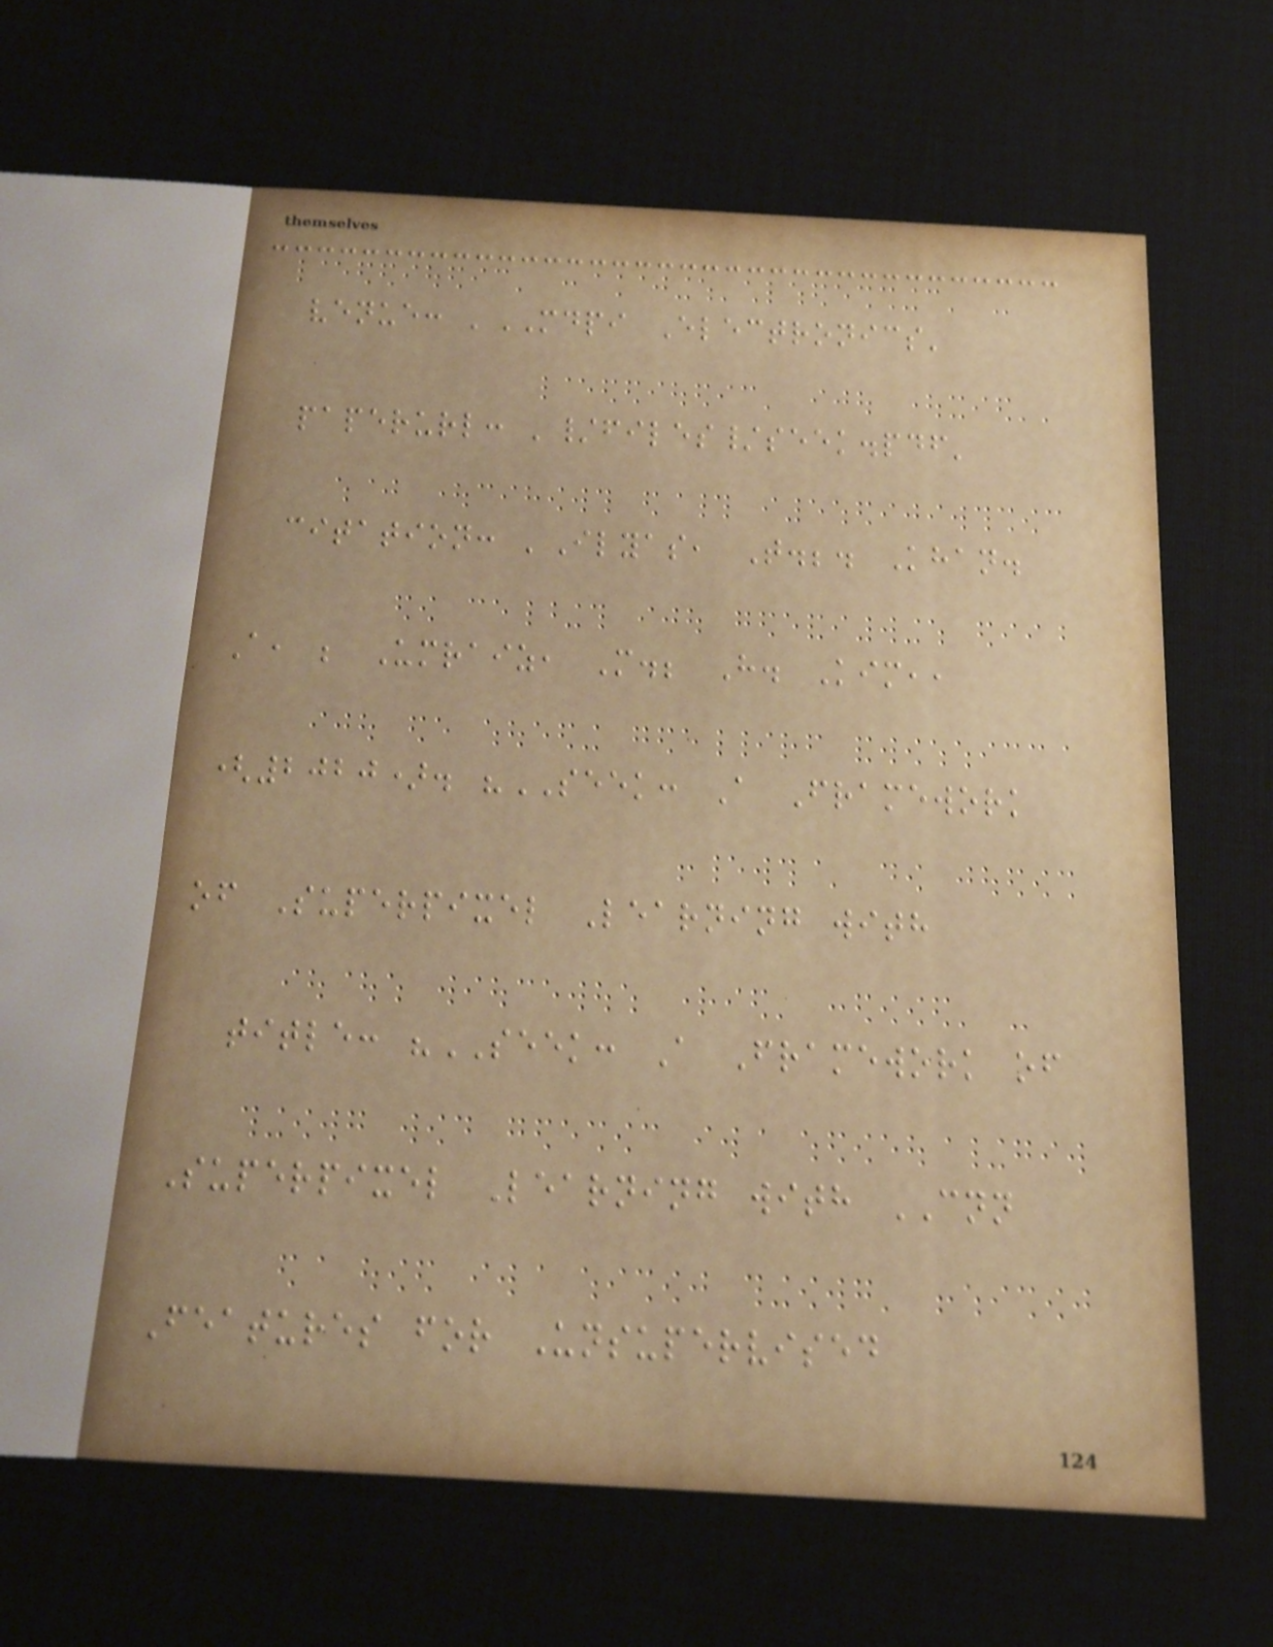venue: 'MDPI Electronics'
paperurl: '/files/seek.pdf'
citation: 'Ilyas, T.;. Khan.
A, ; Umraiz, M.; H. Kim,,
(2020). "SEEK: A Framework
of Superpixel Learning with
title: "SEEK: A Framework of
Superpixel Learning with CNN
Features for Unsupervised
